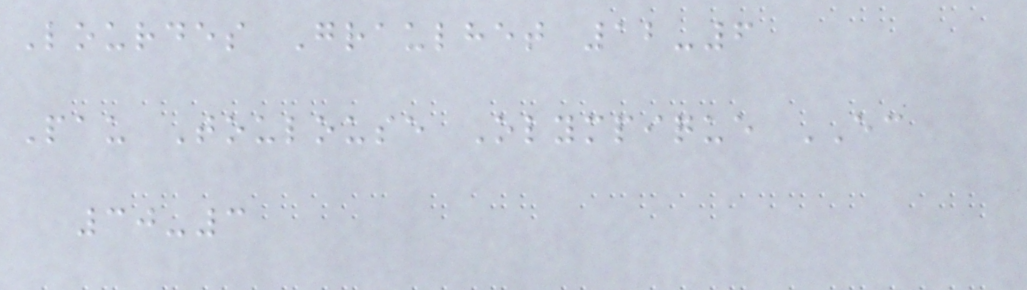Lourdes Graulhet 12-6
Pau Toulouse Olympique EC
30-3
